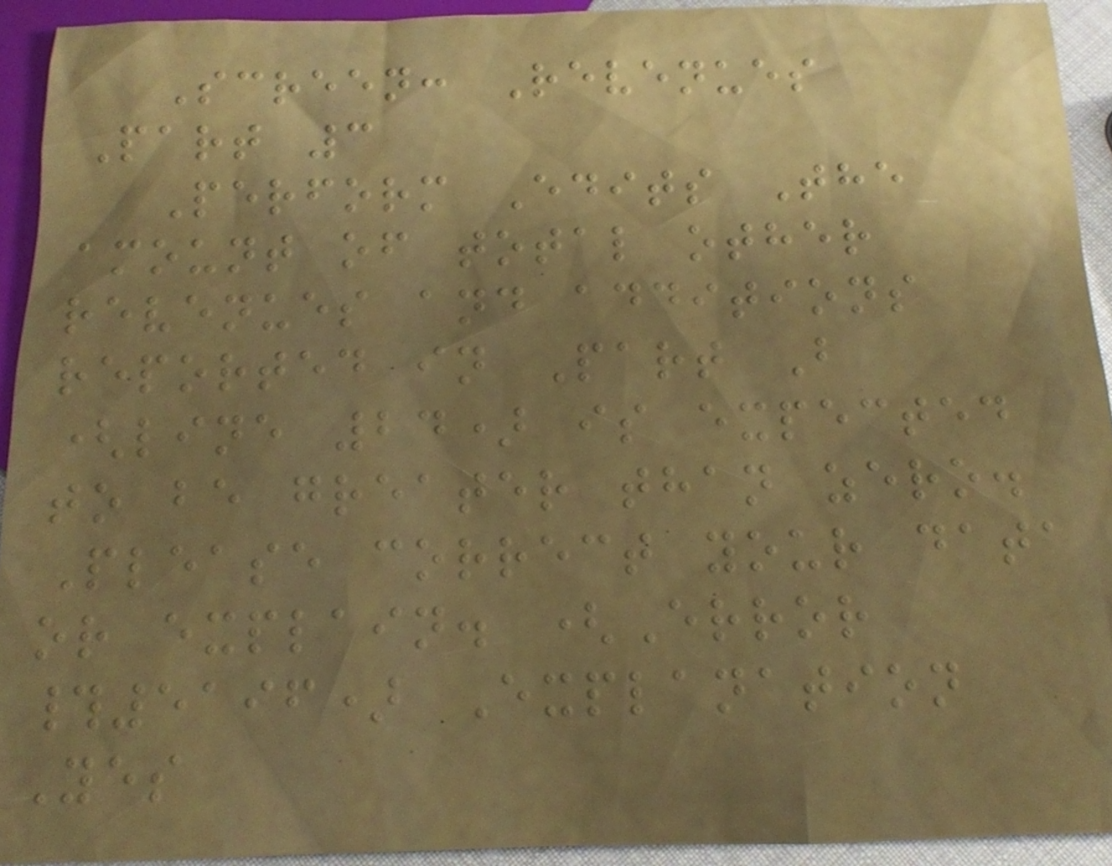Screen: Revenues
Part 3
Perform Edits The
amount of total other
revenues and additions
reported in Part B
(line 24) is expected
to be greater than zero.
Please correct your data
or explain. (Error
#5196) Explanation
Yes
